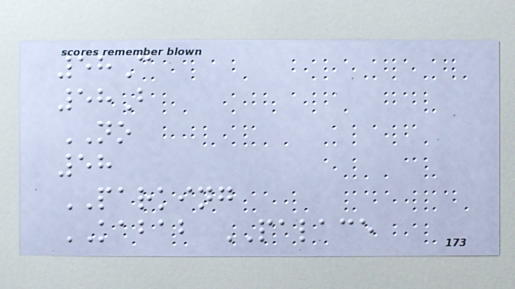58C
58B
NO
58
PARKING
KABAB PALACE
